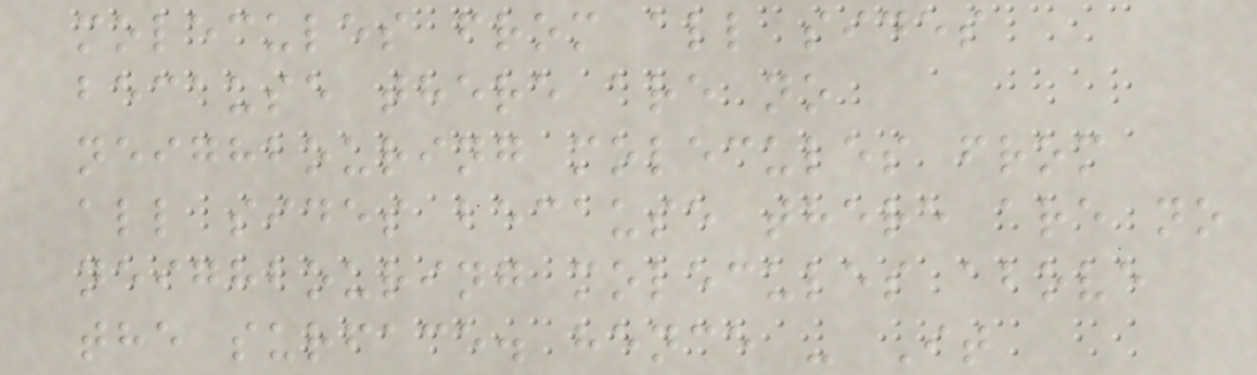molecules from all sides
because there are no
neighbouring molecules from
all sides because there are no
neighbouring molecules above
the surface. hence - It
